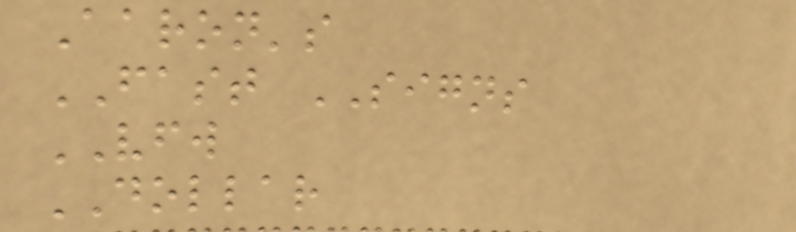Aaron's
FAST SIGNS
VFW
DOLLAR
